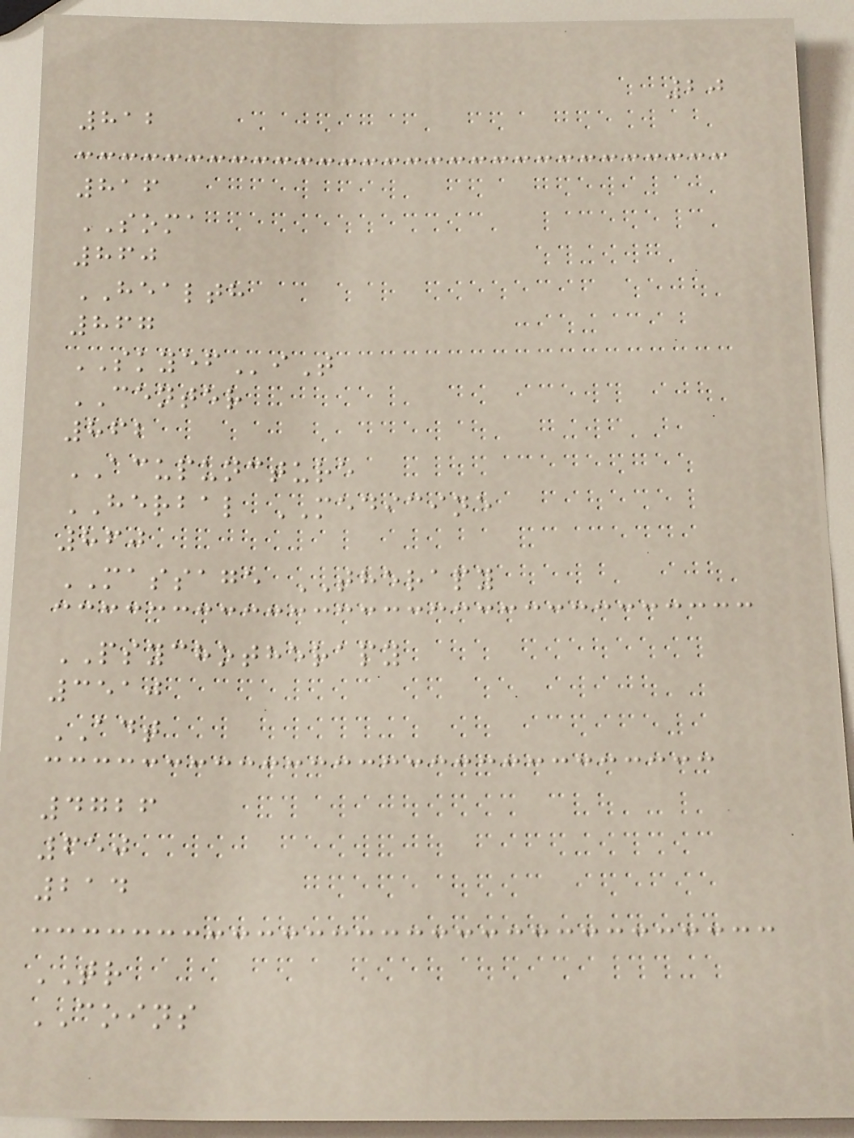20
812
816
SOMA
860
HEALTH
867
SKYEFiT
CENTER
862
ACUPUNCTURE
HERBAL MEDICINE
860
MASSAGE THERAPY
PSYCHOTHERAPY
3510
ADT
4726
650
214
TR
COINS
